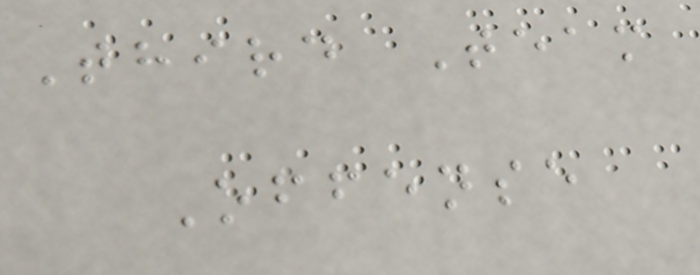Third Team
Offense
